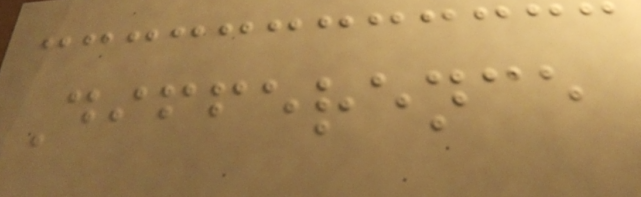Difference
